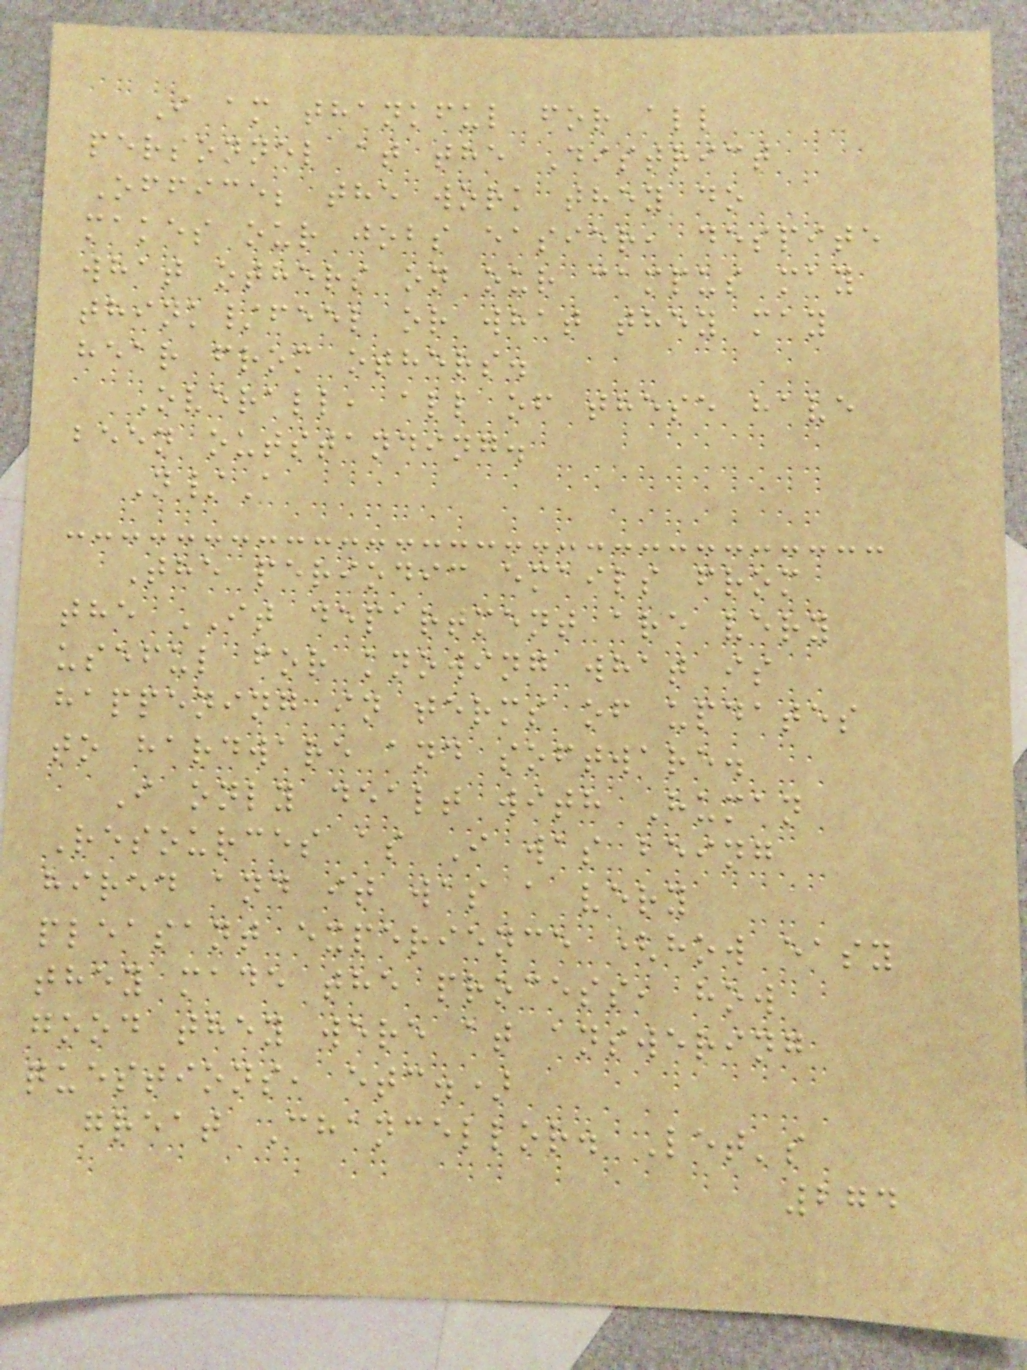I am thankful for all
personnel at the District
Office; the work they do
makes our jobs easier, despite
what others on our campus may
think/feel or what they may
hear from others.
Overall, all of these have
been outstanding.
N/A
The periodic emails from
the IT department are very
useful for knowing what is
happening in terms of updates
to hardware and software.
I only dealt with Human
Resources as I was being
hired and it was a very
pleasant experience (how easy
they made the process, how
good they were at answering
questions, etc.)
great Chancellor. Let's
274
